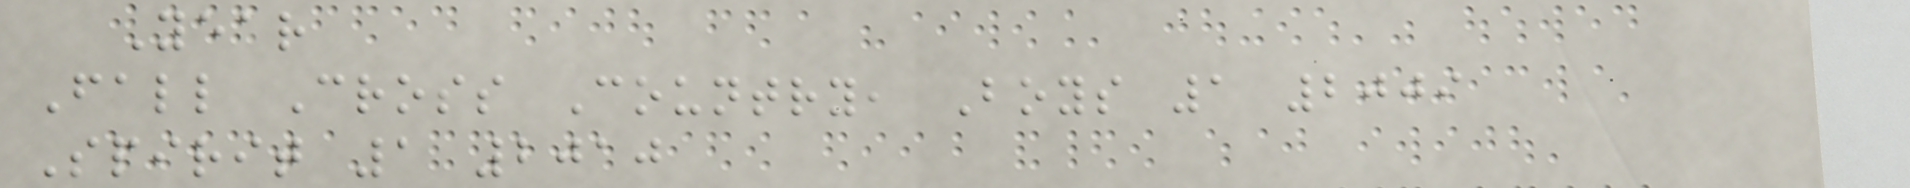Year
Fall Cross Country, Boys 1 2009
Spirit 1 2010
